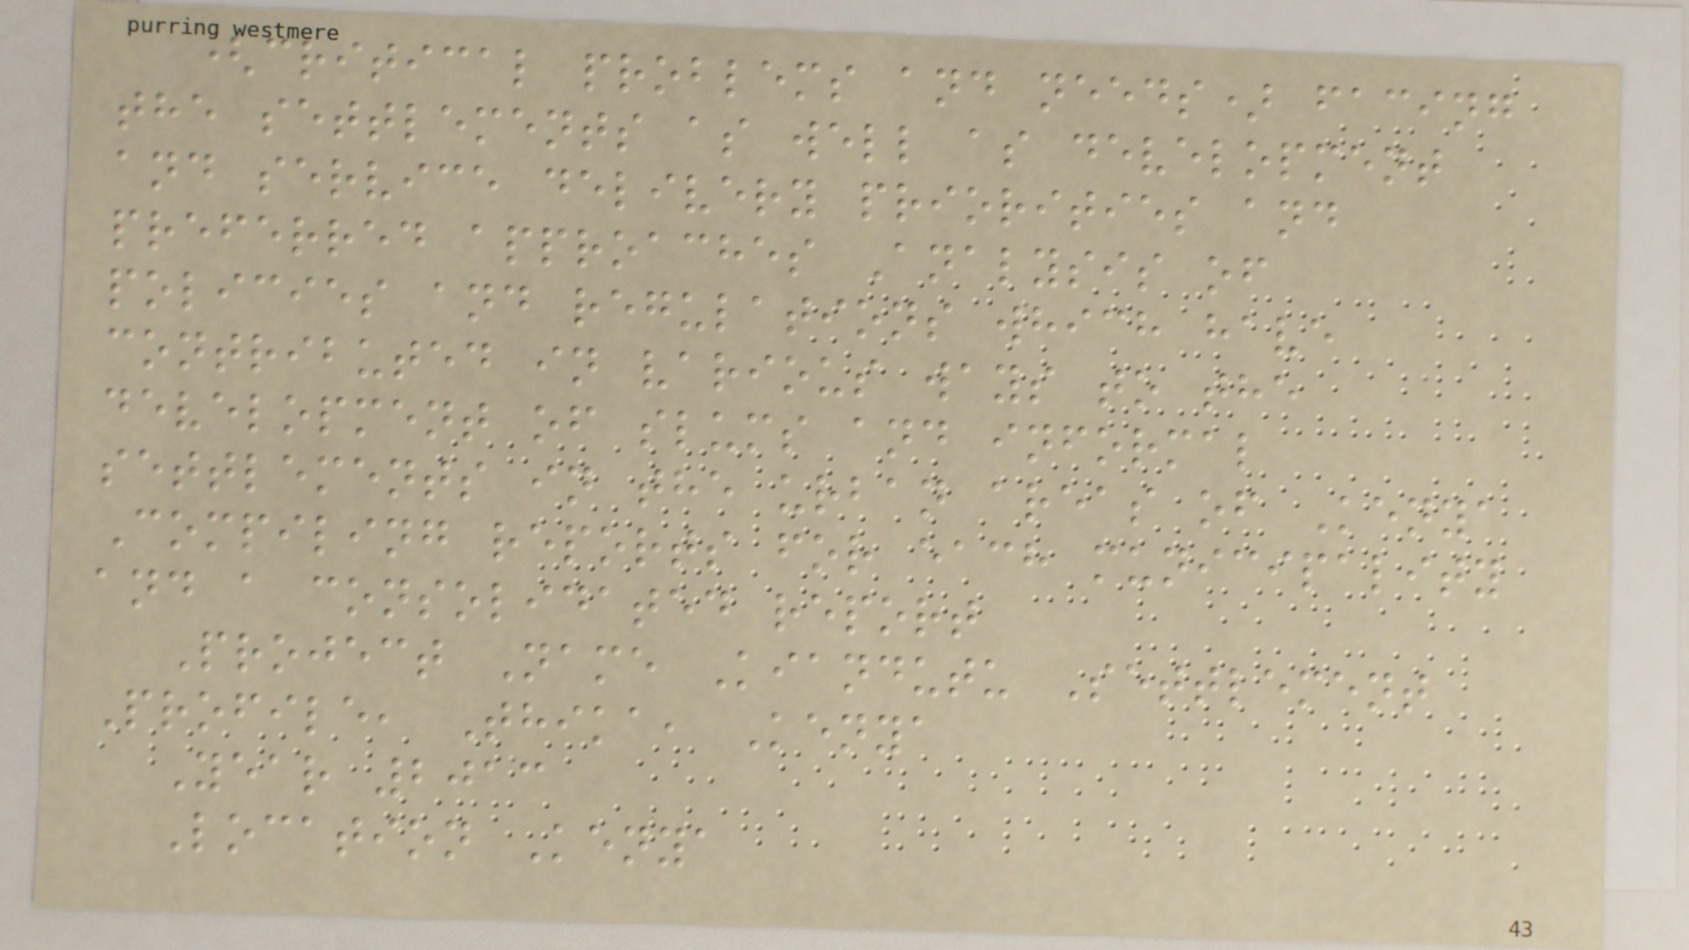(critical problems and needs) facing
the settlements as well as development
and service delivery priorities and
preferred approaches Analysis of
policies and regulations which have
contributed in various ways to the
development of slums and informal
settlements in the urban areas of Kenya
Compiling reports for each municipality
and a consolidated report
Project Name Kiandutu Settlement
Profile, Thika, Kenya
Year 2013
Location Kenya
